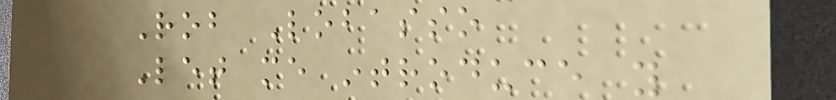Rob Lobasso
Let me introduce you
